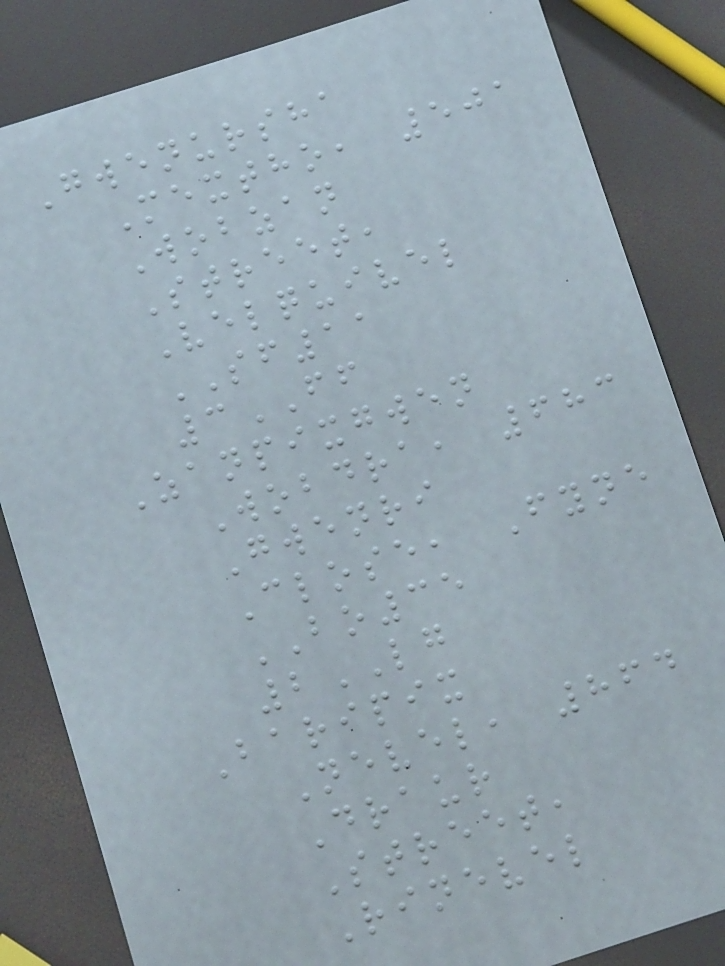Gwenursha
Mextho, 501
Wobzan
Street,
Velquivel
SF11
3FF
Zanpixgwen
Wobdra, 683
Gwenri
Close, Fyne
BO35
2LG
Baripix
Nevel, 864
Draur
Street,
Rinevel
